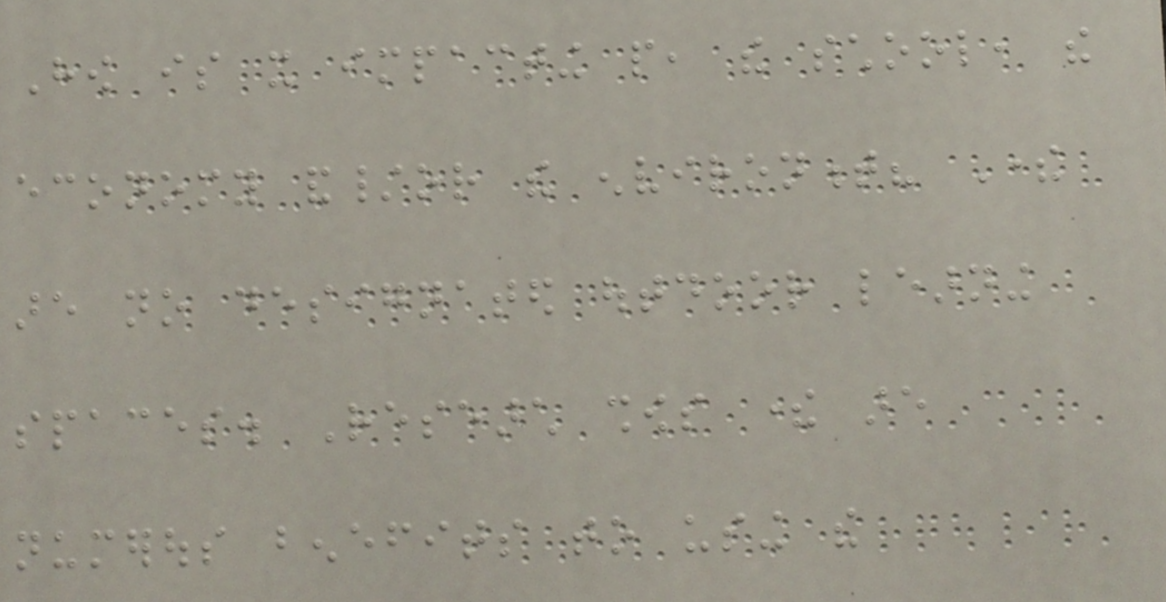How is it impacting people, the school, the
economy and/or the environment? There
are no designated outdoor learning
spaces. Research shows there are
numerous benefits to using the
